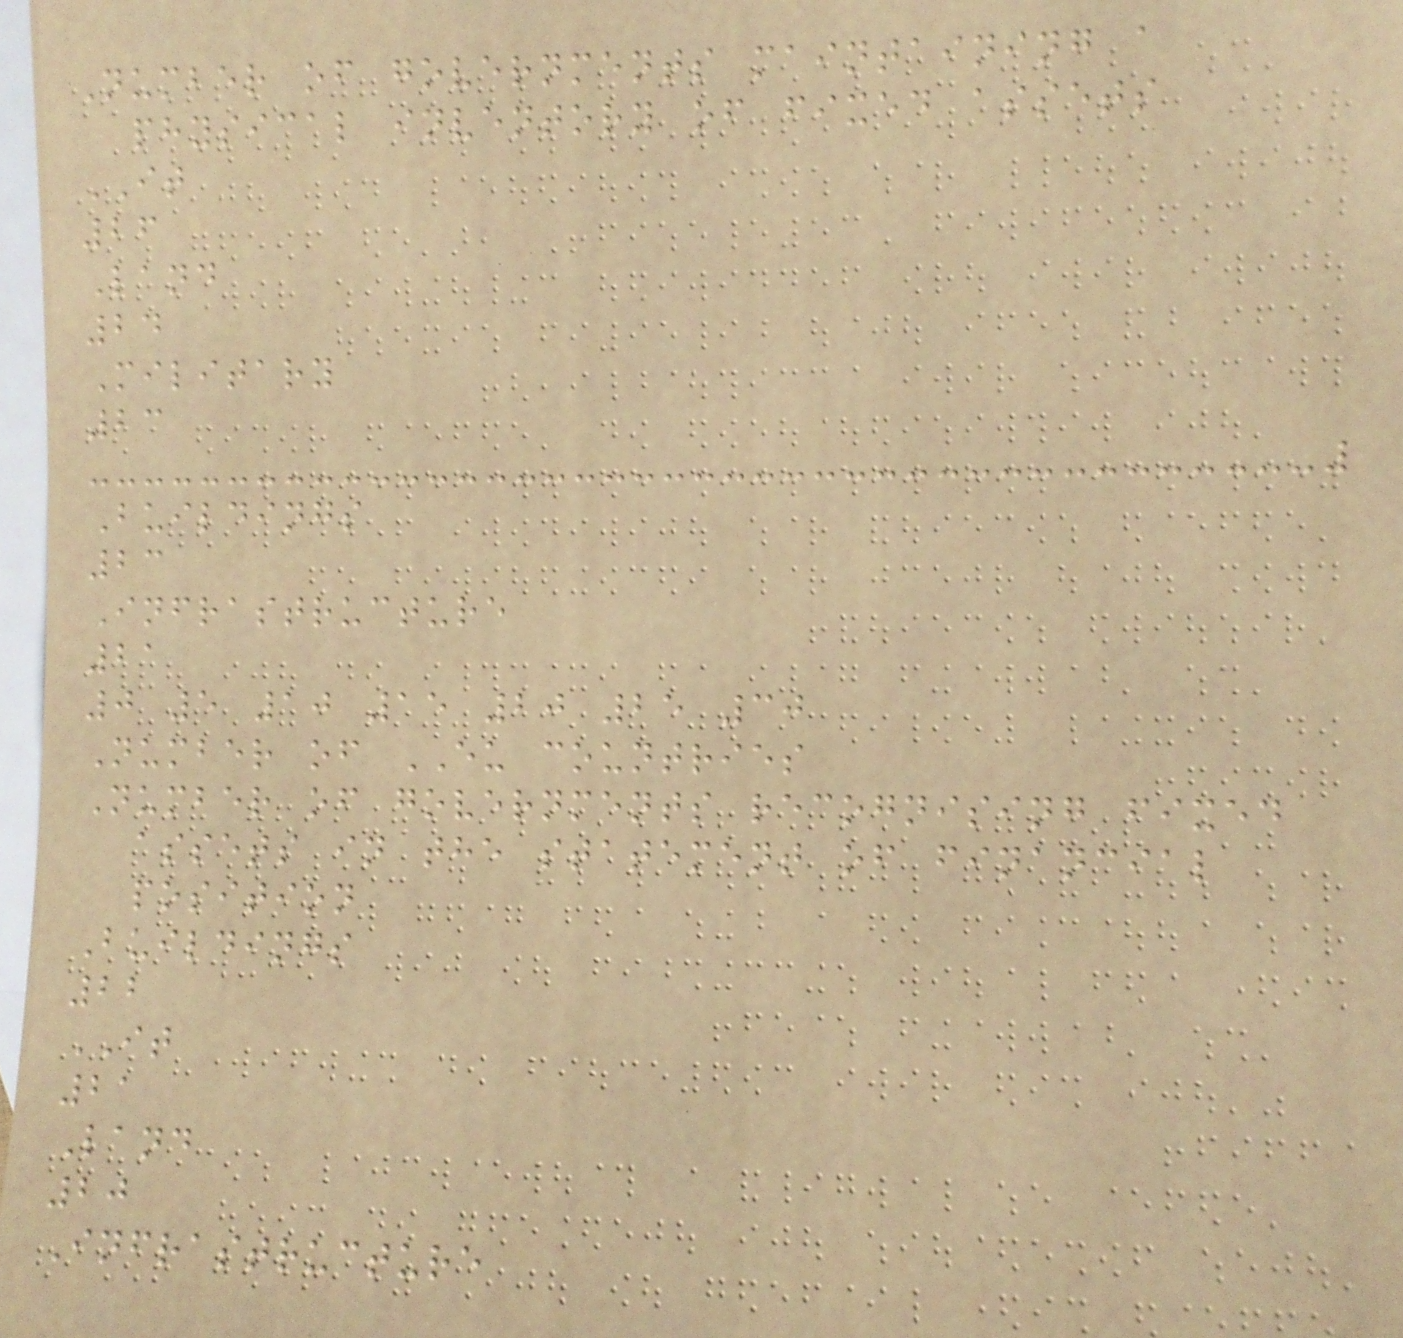Number of governments maintaining a
physical inventory of fixed assets
IT
26
Land
24
Military
23
Buildings
23
Infrastructure
21
0 5 10 15 20 25 30
Number of EU countries
Number of governments recognising fixed
assets in the statement of financial
position
Buildings
22
IT
21
Land
20
Infrastructure
